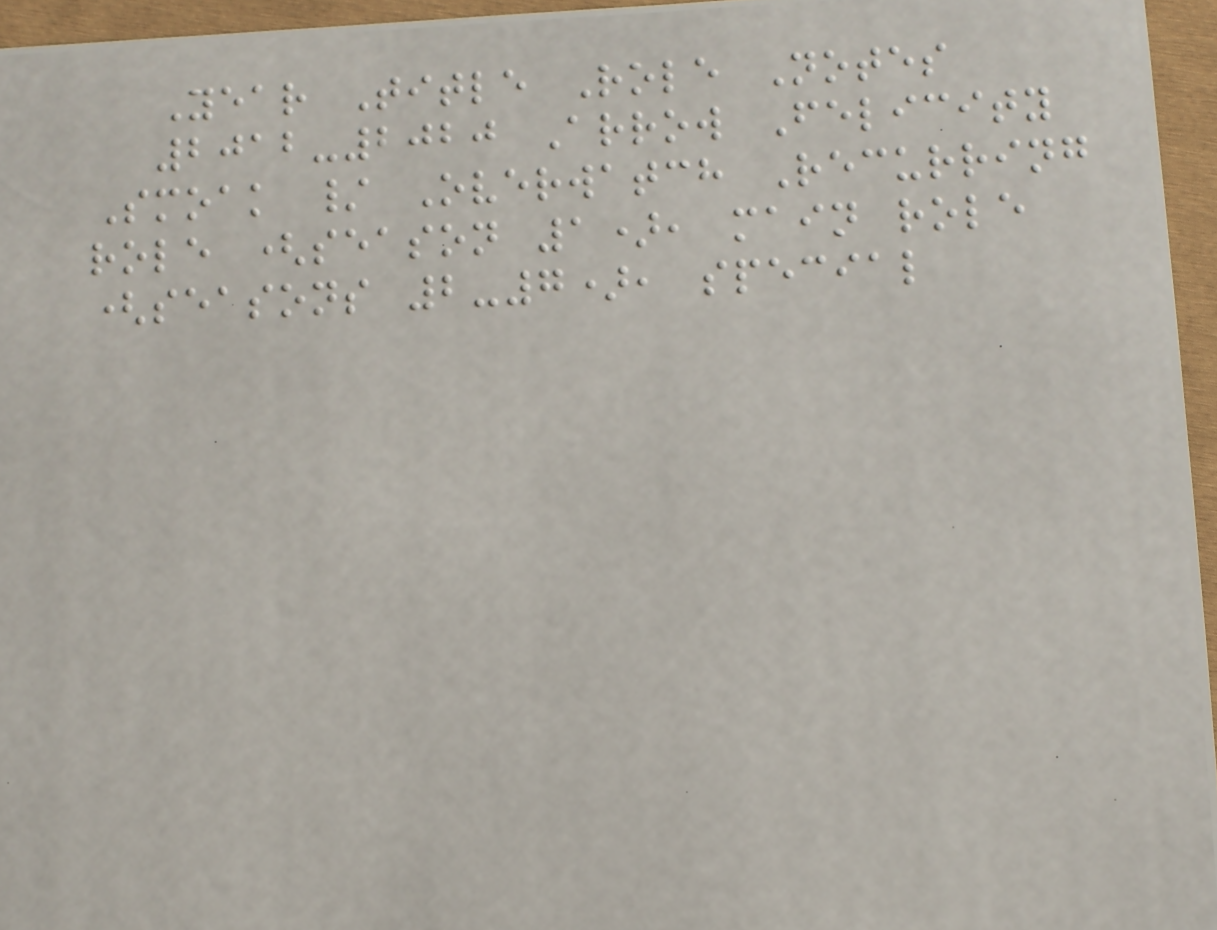Year Title Role Notes
2012-2020 Arrow Felicity
Smoak / Overwatch Recurring
role (season 1), main role
(seasons 2-7), special
